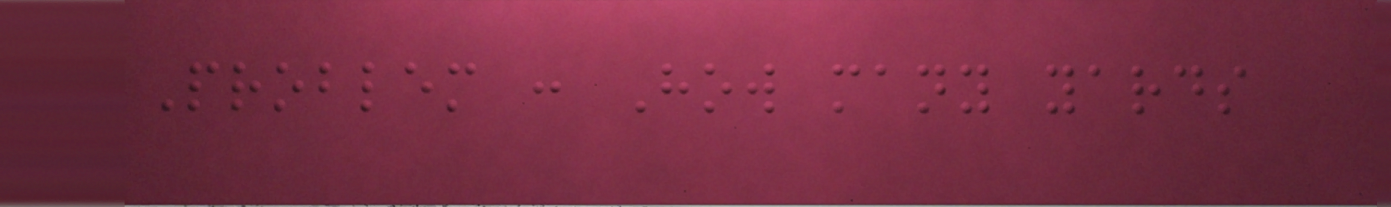Problem : How many yards
